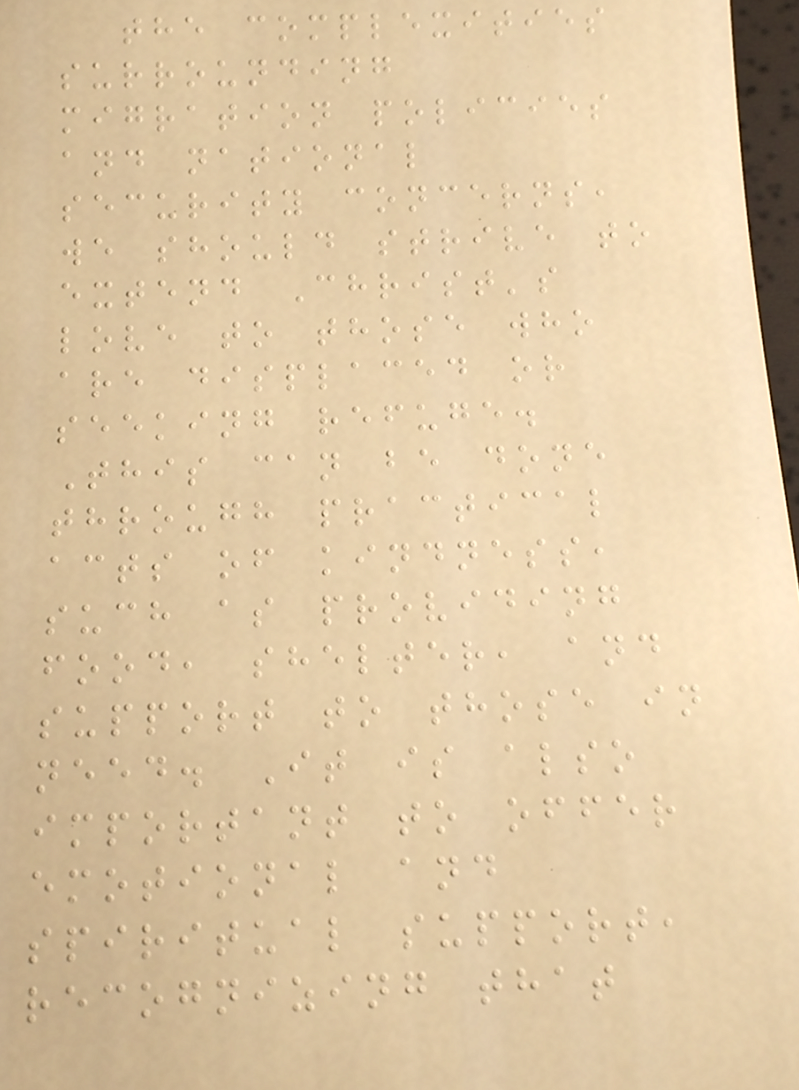the complexities
surrounding
migration policies
and national
security concerns,
we should strive to
extend Christ's
love to those who
are displaced or
seeking refuge.
This can be done
through practical
acts of kindness,
such as providing
food, shelter, and
support to those in
need. It is also
important to offer
emotional and
spiritual support,
recognizing that
